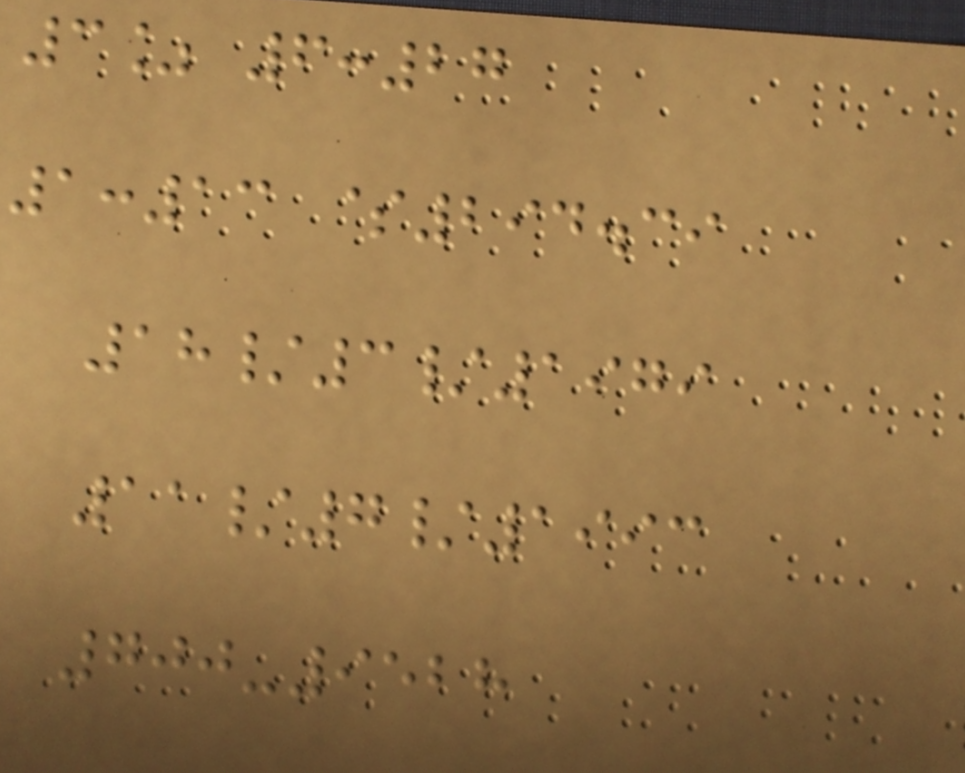3% 6:27
1:13 $294.39
18/3/1979
11/7/1993
700-9528
